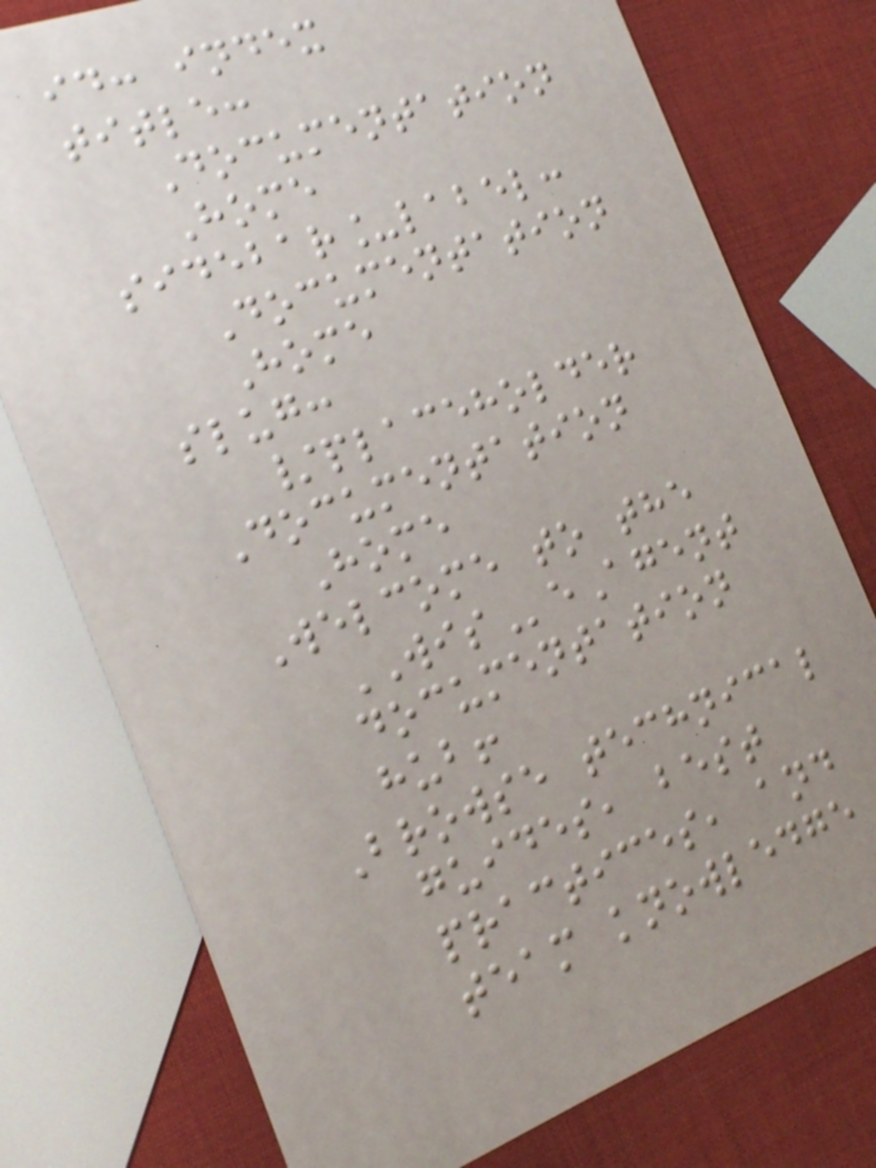id: index
title:
Documentation
Home
sidebar_label:
Documentation
Home
slug:
/placeholder
Documentation
Home
Welcome to the
WISeAgent
documentation
hub!
Browse technical
guides, best
practices, and
team knowledge
